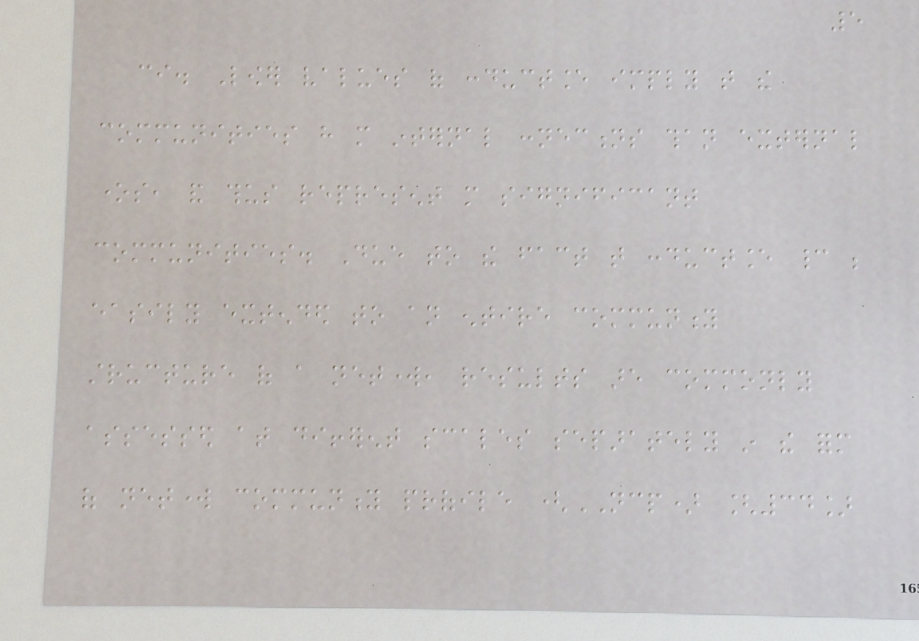5
ci. Lower values of conductance imply that the
communities have more internal connections than external
ones, and thus represent more significant
communities. Due to the fact that conductance cannot be
easily extended to an entire community
structure of a network, results are commonly
assessed at different scales separately in the form
of network community profile (NCP) [34]
